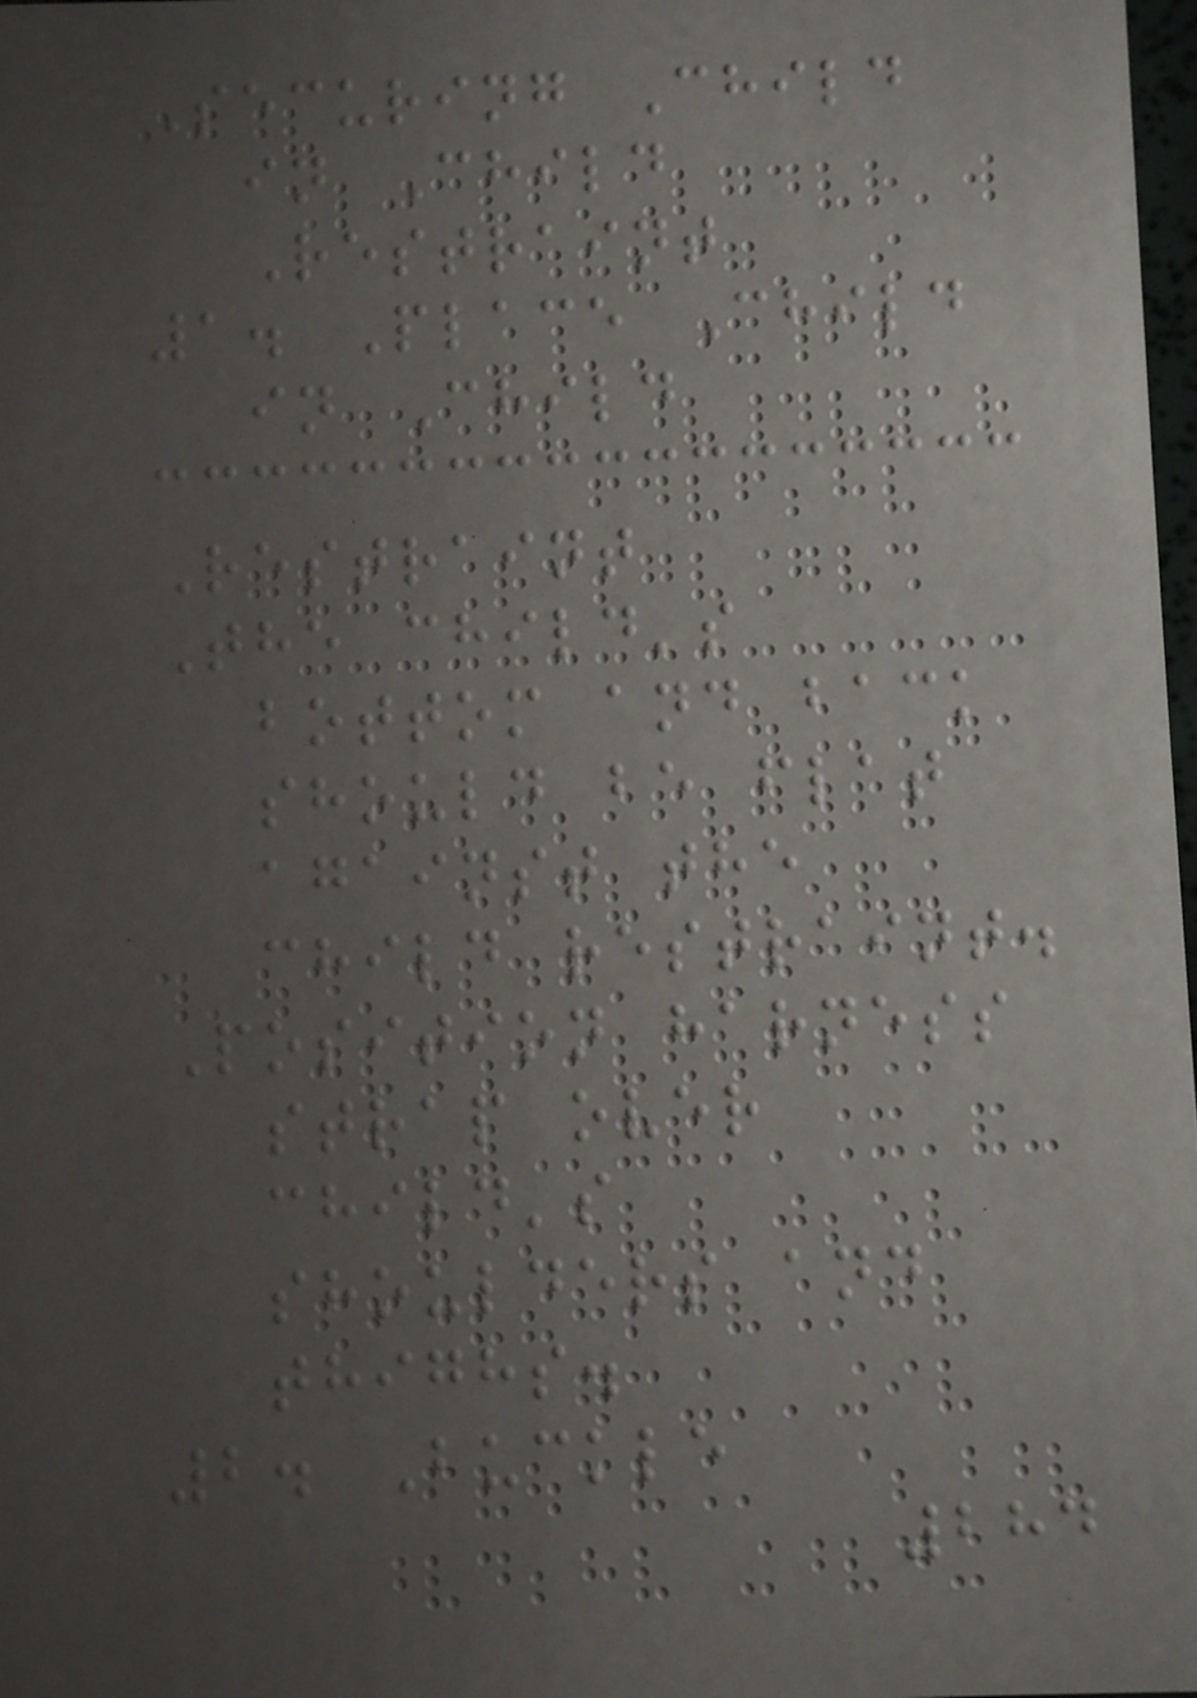Securing Child
in Child
Restraint
1. Place Child
in Child
Restraint
The child's
bottom and back
should be flat
against the
child restraint.
Position harness
strap over
child's
shoulders and
thighs.
2. Buckle
284
